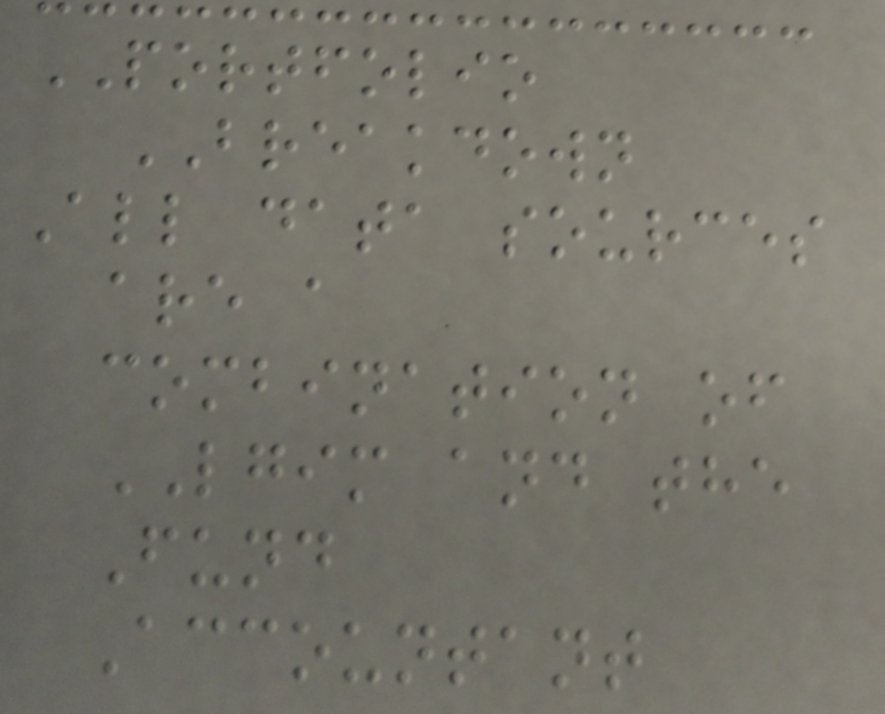PORTFOLIO
BREAKDOWN
All data sources
are a
combination of
LGIM and the
Fund
Accountant
